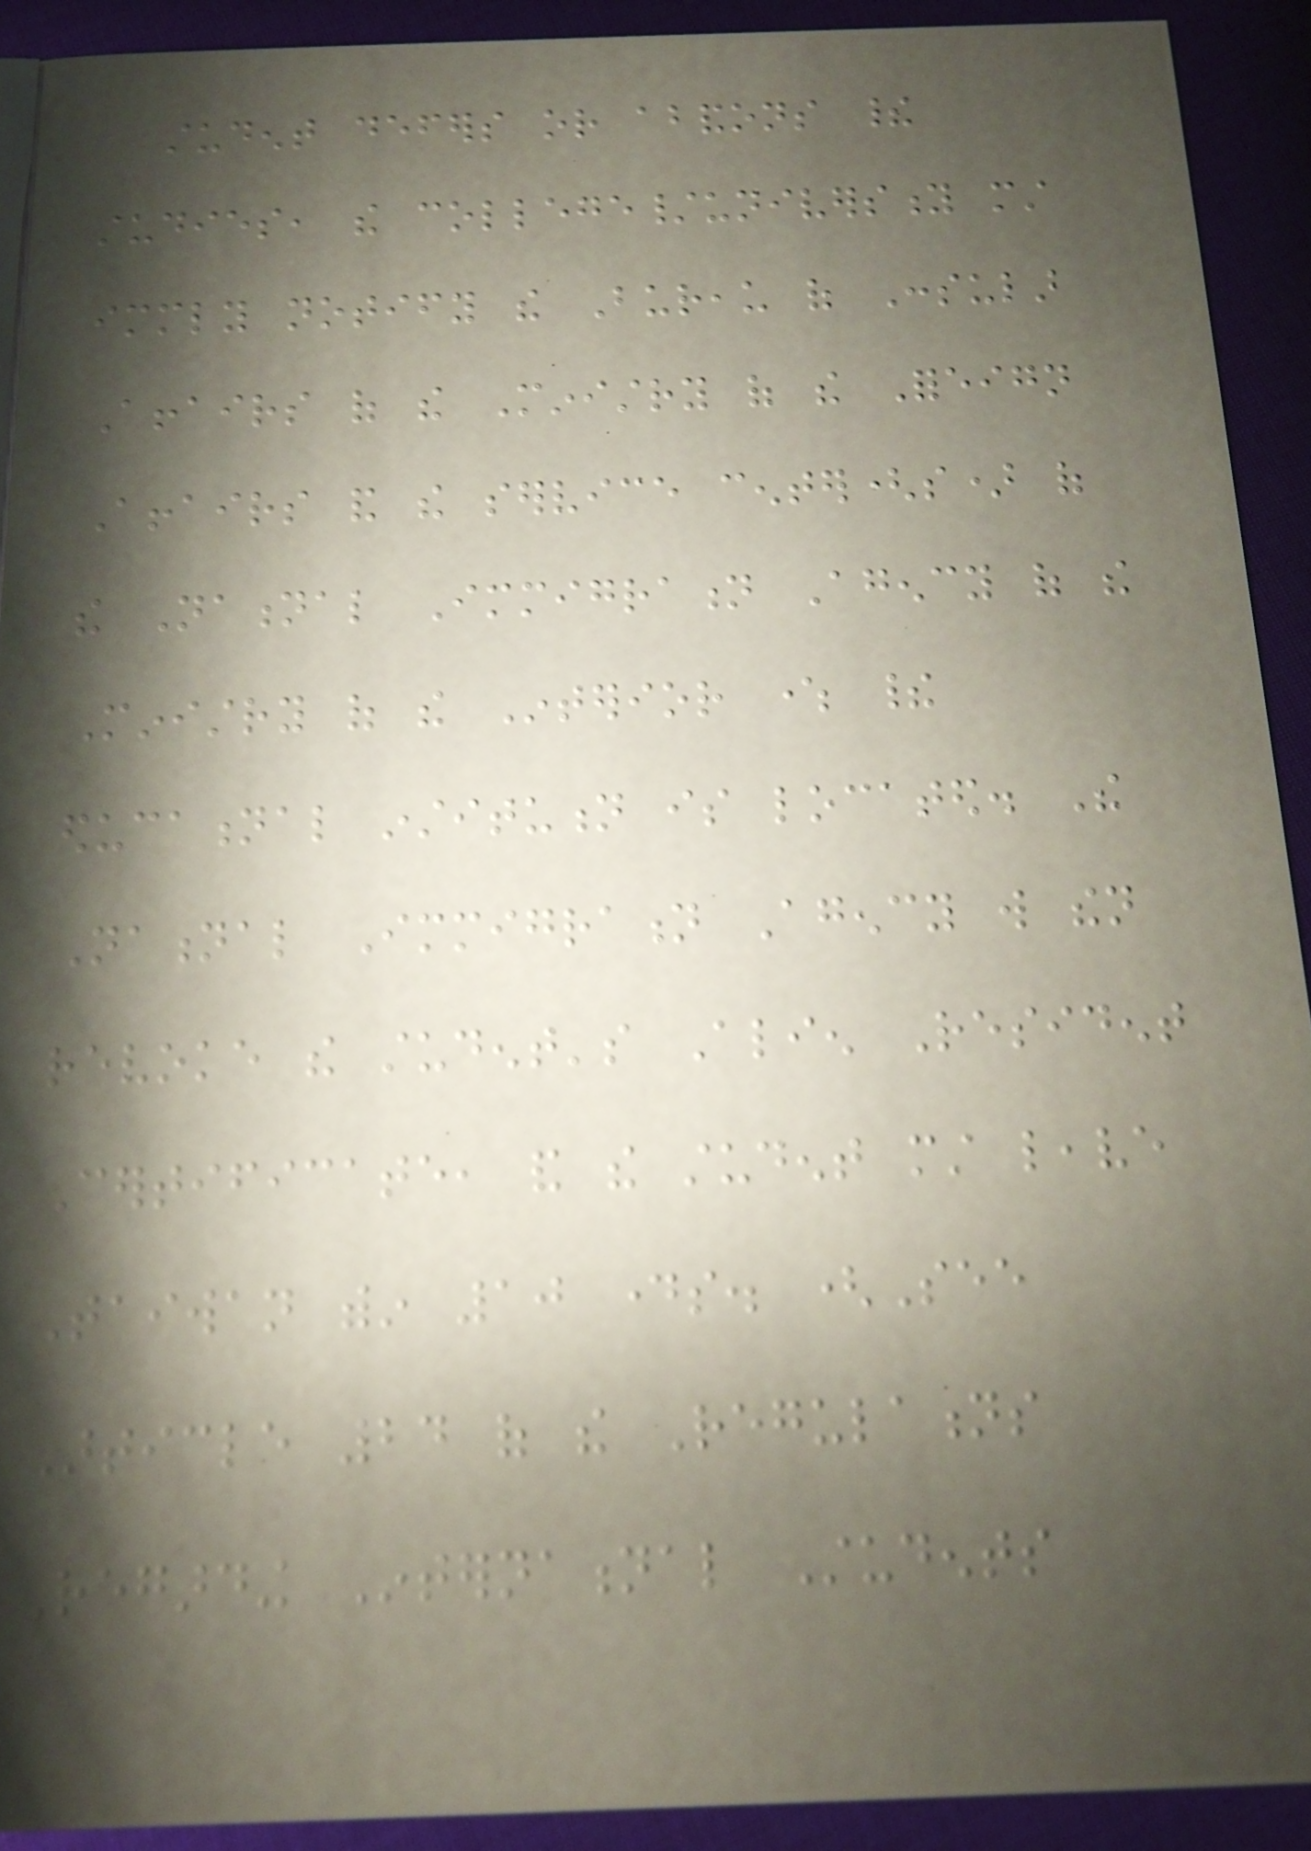student defers or abandons their
studies, the college/university must
immediately notify the Bureau of Consular
Affairs of the Ministry of the Foreign
Affairs and the service center(s) of
the National Immigration Agency of the
Ministry of the Interior where their
educational institution is located. The
National Immigration Agency will then
revoke the student's Alien Resident
Certificate, and the student must leave
Taiwan within 10 days. (See
Article 24 of the Regulations
Regarding International Students
